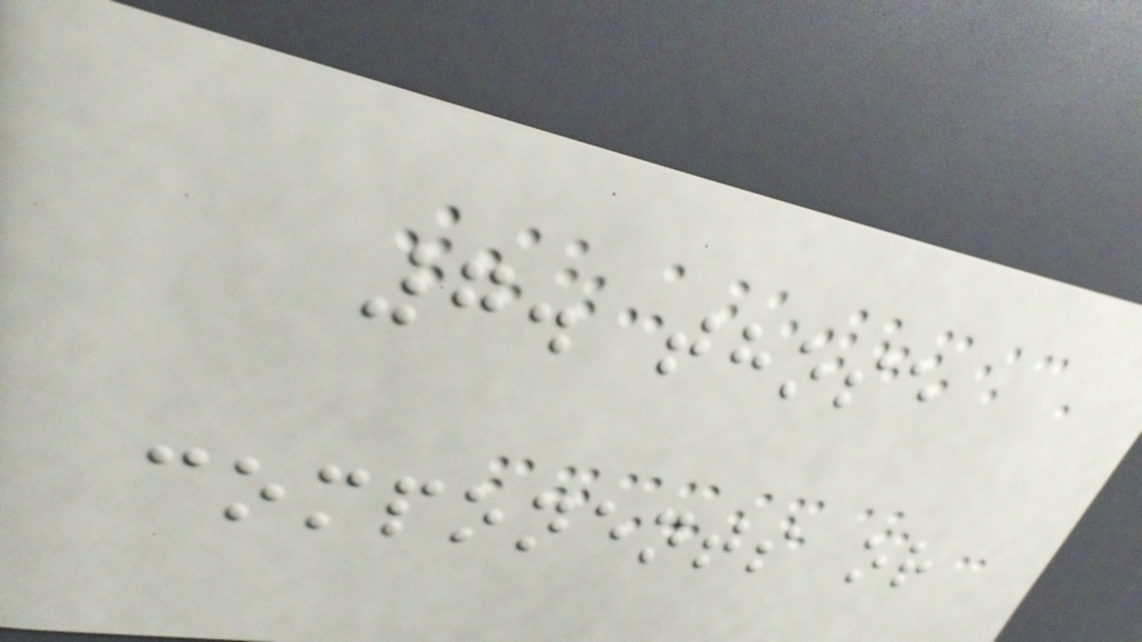7. those
components or
